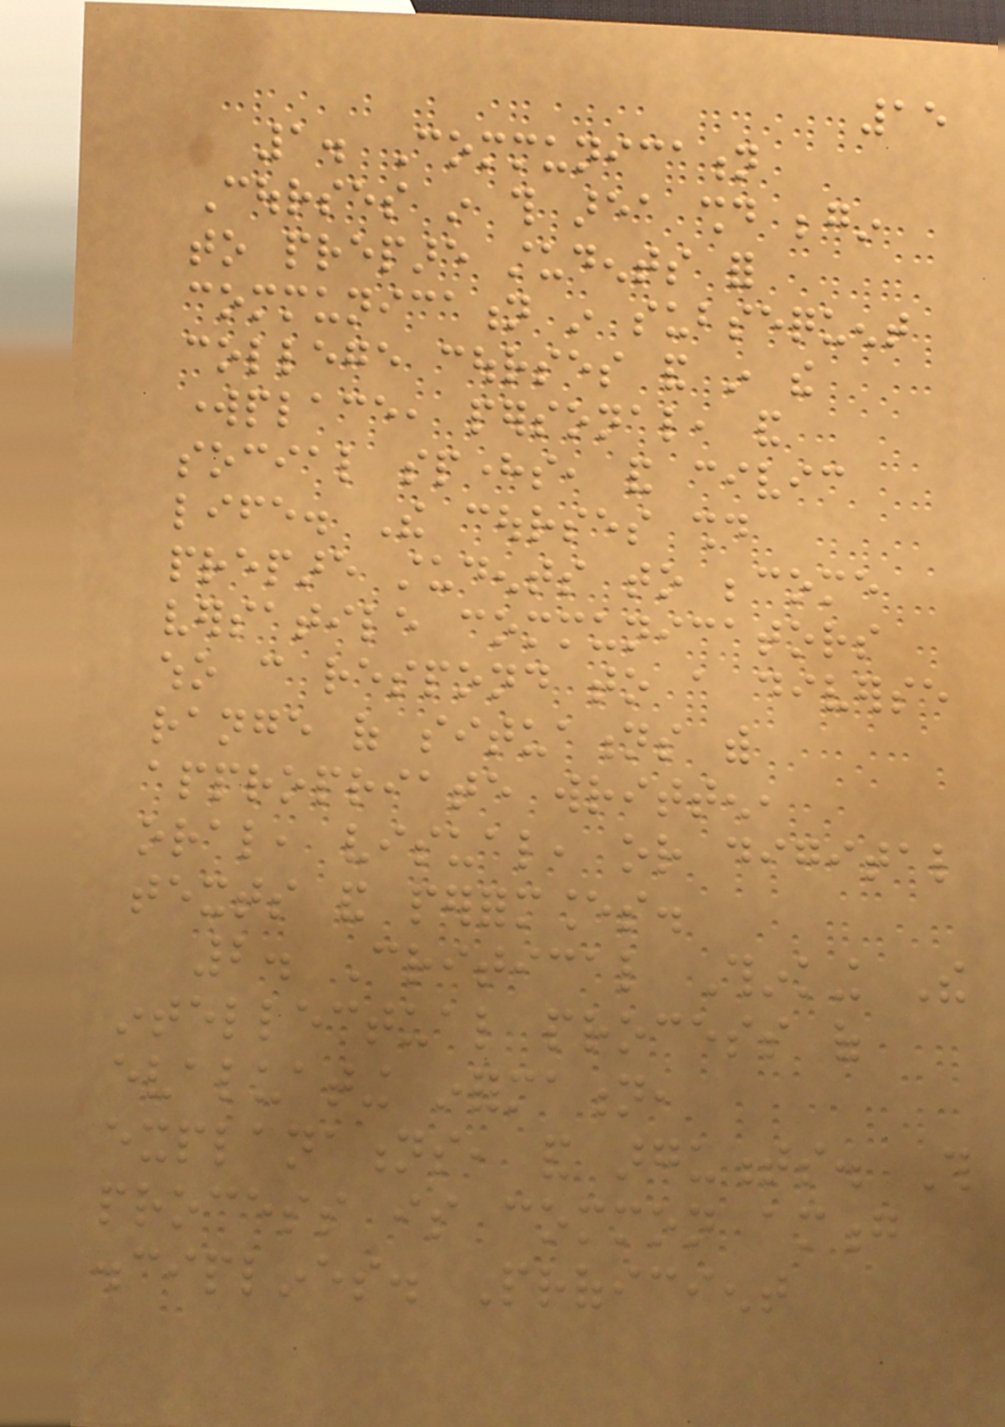15
1. Communication
Courses in this area should begin
to prepare students for
communication in subsequent
college courses and in the
workplace, personal, and
social spheres, and civic
life. The courses should
prepare students to become
versatile communicators
who can respond to a diverse
range of situations with
appropriate written,
oral, visual, or digital
texts and performances.
2. Critical Thinking The
intellectual process of
evaluating information,
explanations, and arguments. This
process is common among
disciplines. Proficient
